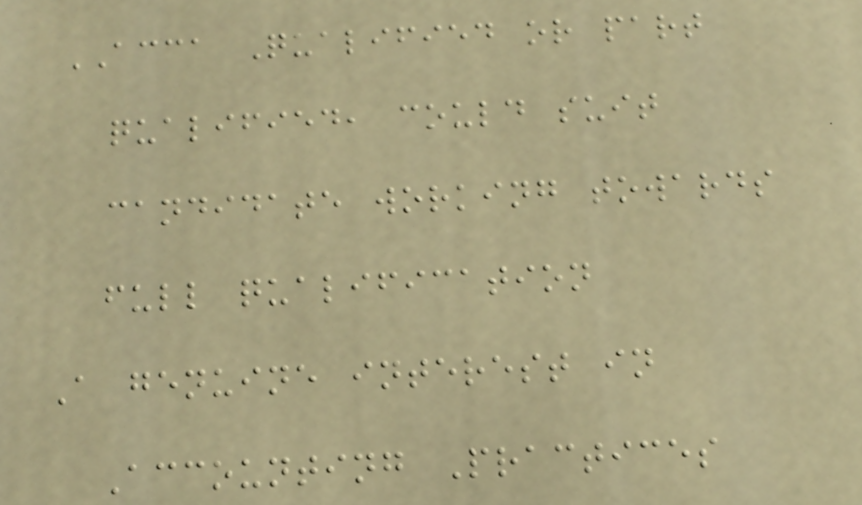ACCA Qualified or part
qualified, could suit
candidate working towards
full qualification
A genuine interest in
Accounting Practices
